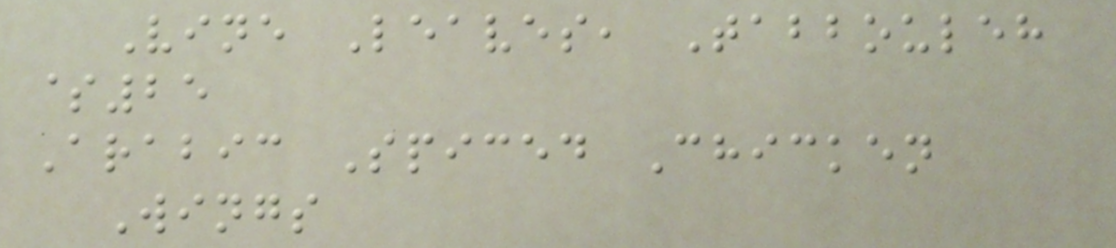Vine Leaves, Tabbouleh
$25
Arabic Spiced Chicken
Wings
